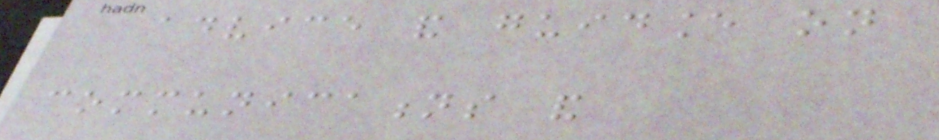advice and guidance on
communications and
